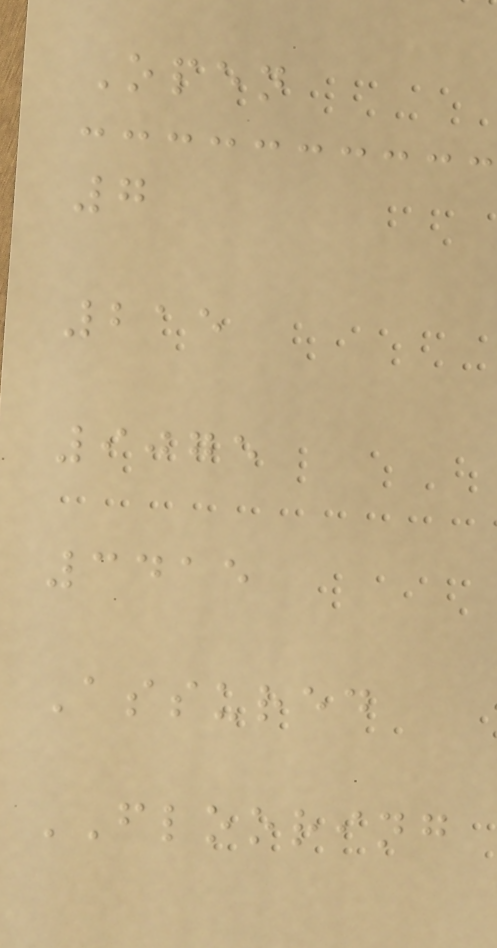Open
7
215
9075
3415
Assured
FLOORING
